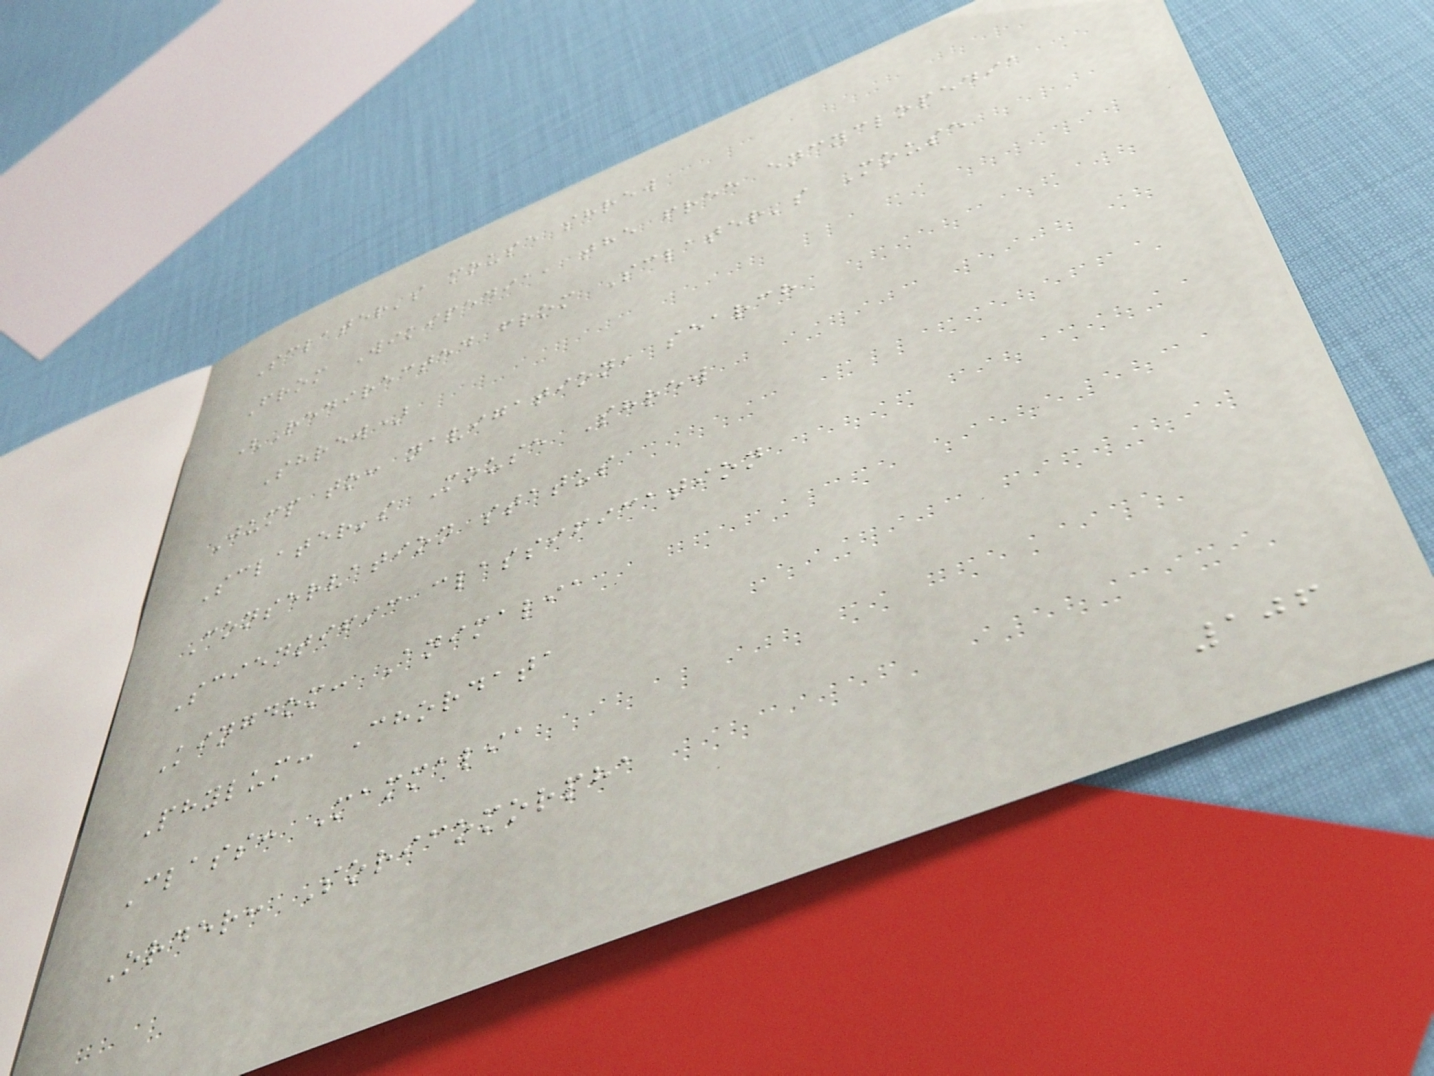Sclater's mouse shrew
From Wikipedia, the free encyclopedia
(Redirected from Sclater's Mouse
Shrew)
Jump to: navigation, search
Sclater's Mouse Shrew
Conservation status
Scientific classification
Kingdom: Animalia
Phylum: Chordata
Class: Mammalia
Order: Soricomorpha
106
